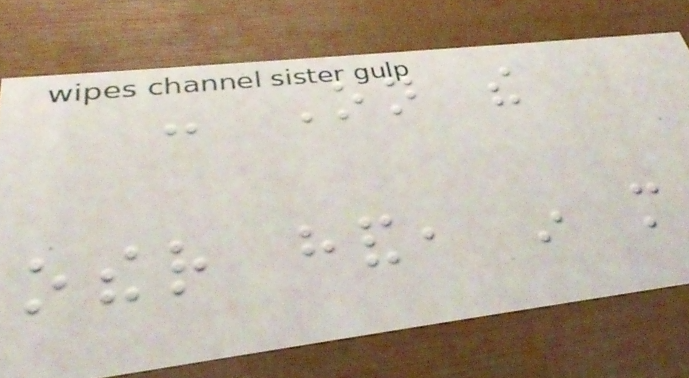- On the
other hand, in more
